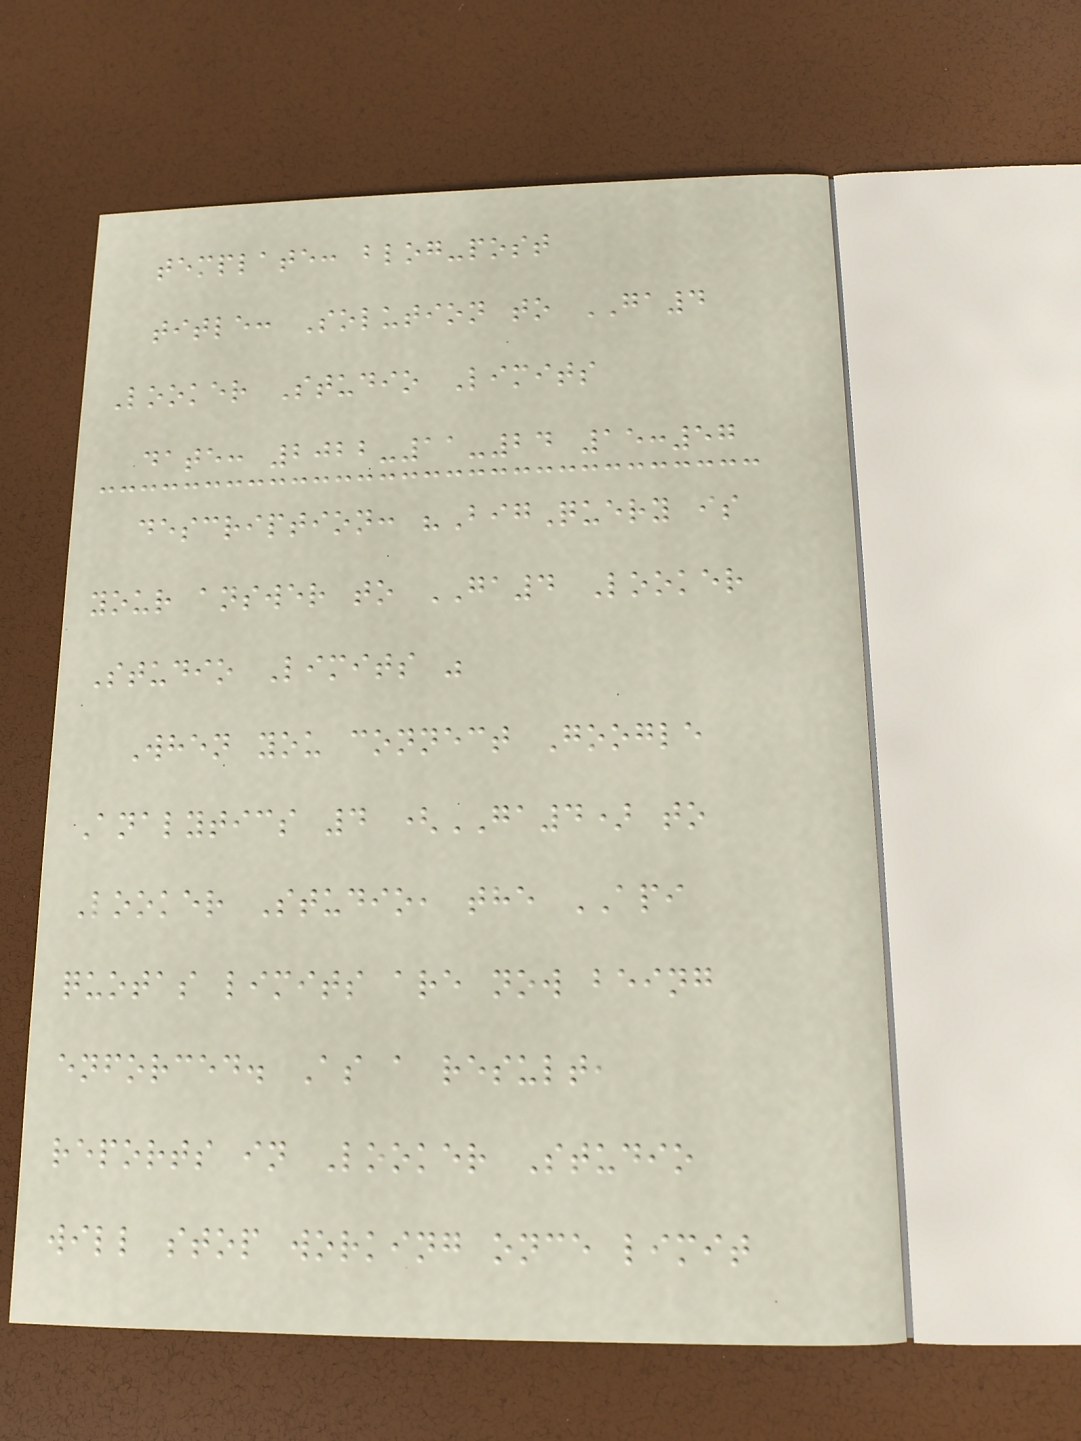template: blog-post
title: Solution to GA4
Looker Studio Limits
date: 2022-11-24 15:57
description: "BigQuery is
your answer to GA4 Looker
Studio Limits "
When you connect Google
Analytics 4 (GA4) to
Looker Studio, the API
quotas limits are now being
enforced. As a result,
reports in Looker Studio
will stop working once limit
